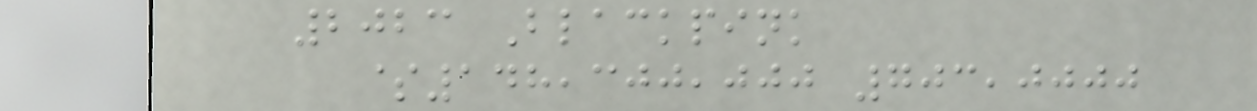2023 Blackpink
$148,300,000 703,0000
